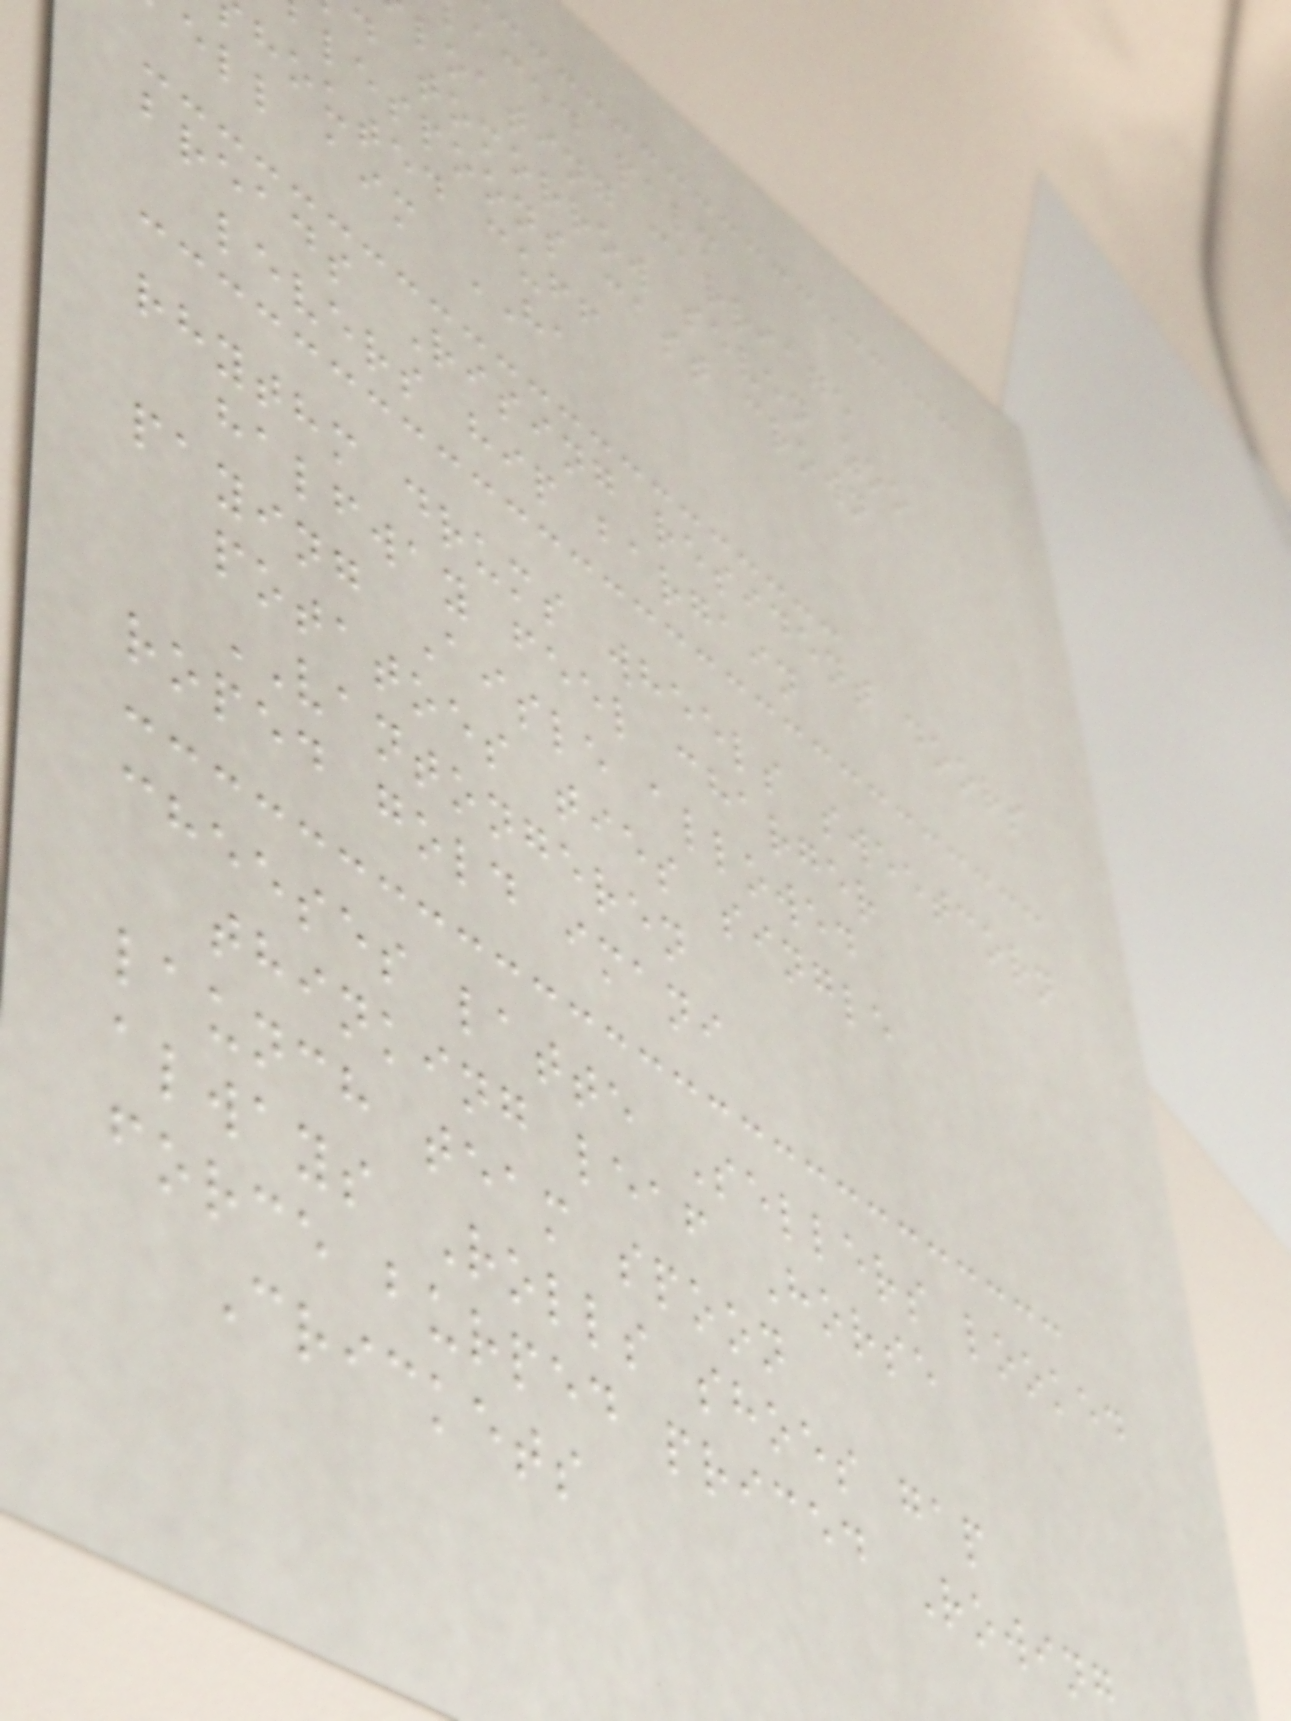aced palm
loating carriage
d tomorrow seven zoo
lespoons cast crown
houted cuff
ell aim HA
breads Rising resident doors
levers hip bargain
rhythm drums wheels sweetcorn
halfway feel charger
paying Aisle allowed
potatoes ties single
VANTONGEREN
roped gold imani
cheeses latte Sellers looked
thinking leaf Horse
launch team spoon
always Rolls shoes gap
force burped priced Rowing
Crickets
